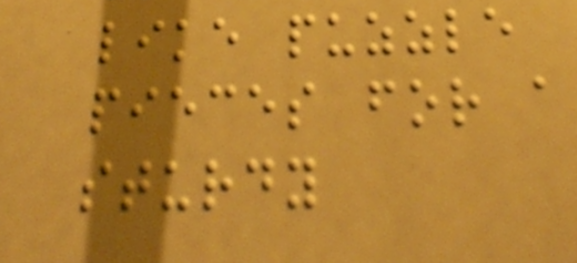like puzzle
pieces for a
sturdy
